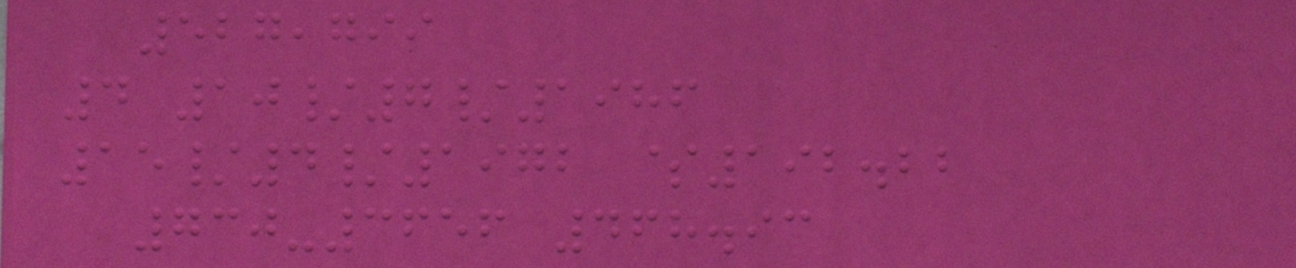527,799
4 10/7/1986
15/4/1972 $192.22
730-3656 468.93
